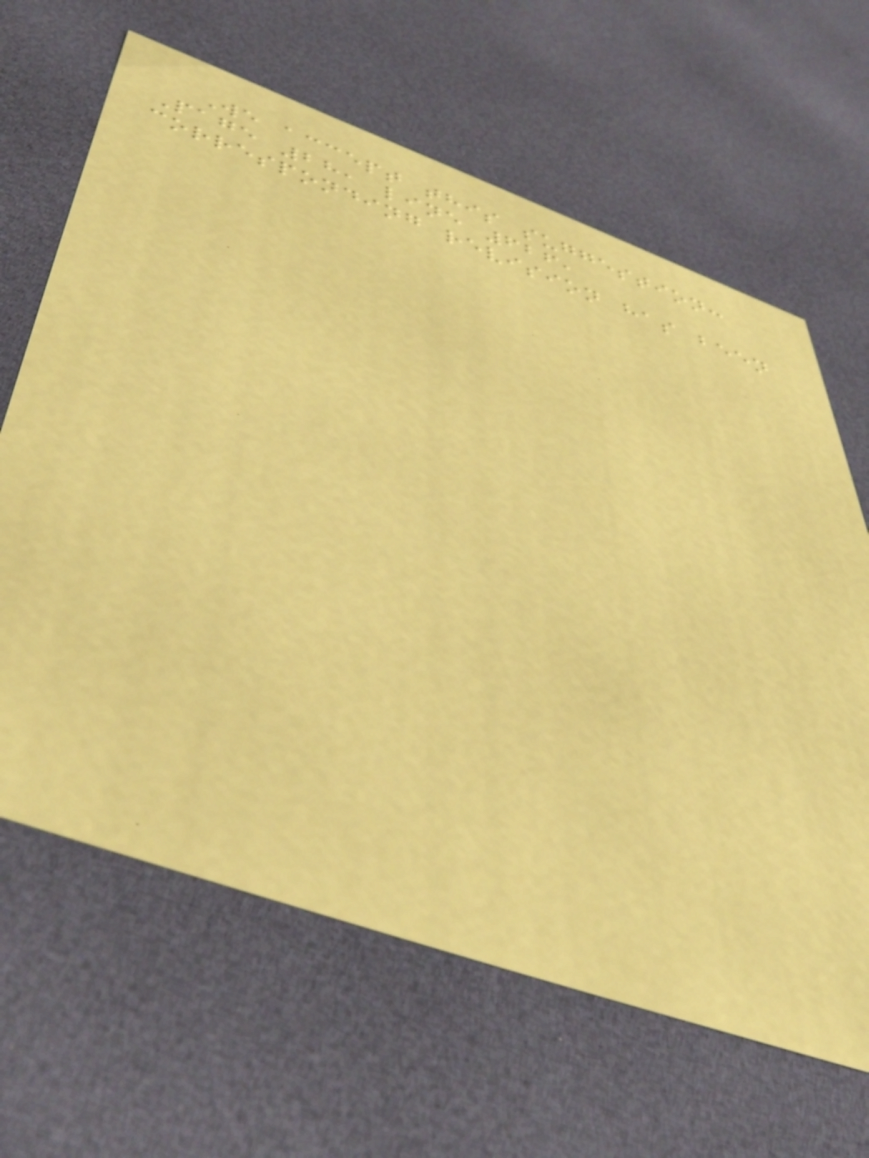We accept this suggestion:
Page 28, line 626,
corresponding revision has been
